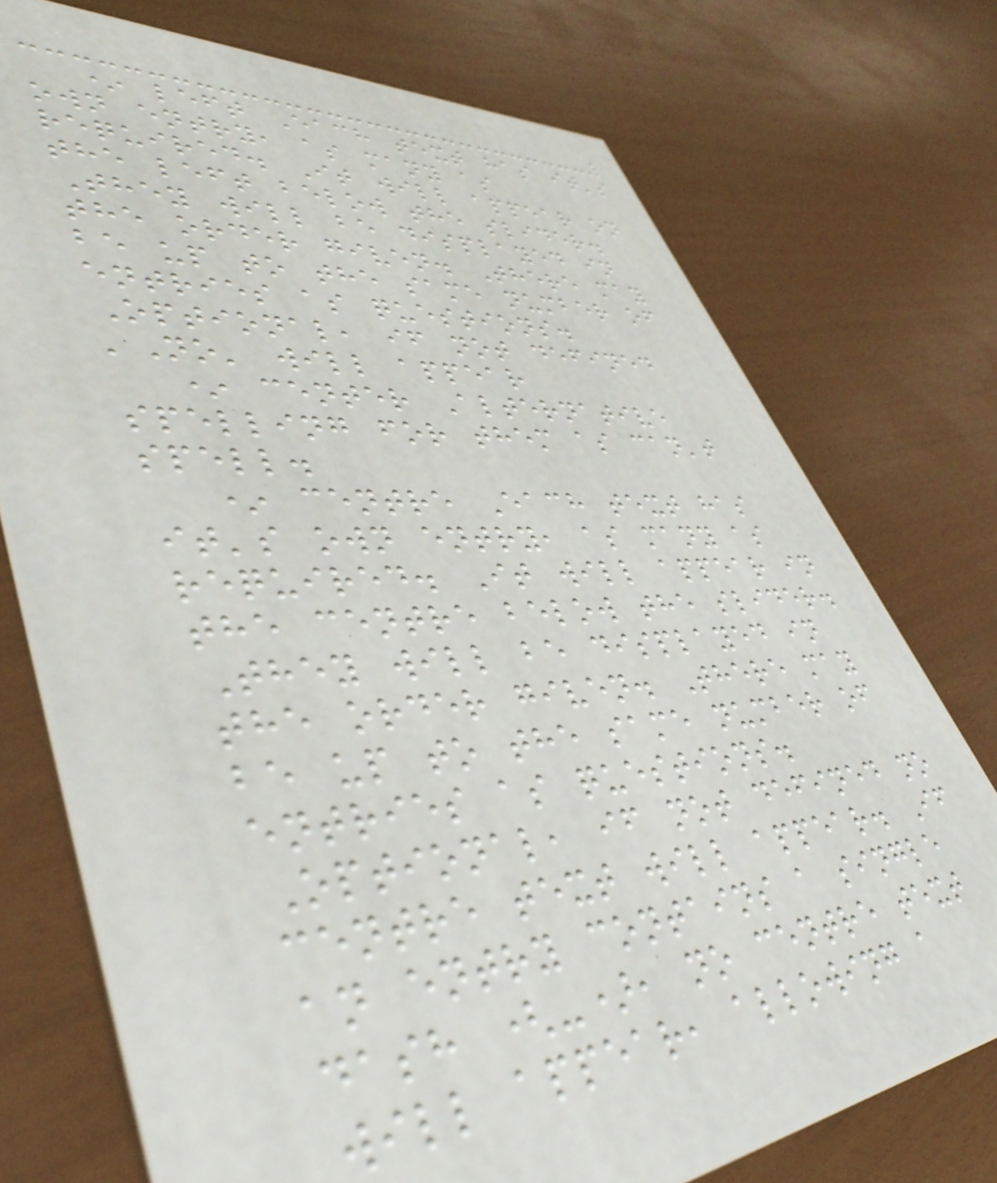* left Each text has it's
own entry, as many as
required. It will appear on
the left below the slider.
They will be displayed in
the order given. There may
be up to the same number of
entries as questions.
Optional, if not defined
'No' will appear
* center Alternative
spelling for them as can't
spell.
* centre Each text has
it's own entry, as many as
required. It will appear in
the centre below the slider.
They will be displayed in
the order given. There may
be up to the same number of
entries as questions.
Optional, if not defined no
centre text will appear. If
an entry contains a single
dash (-), no centre text
will appear, allowing a
